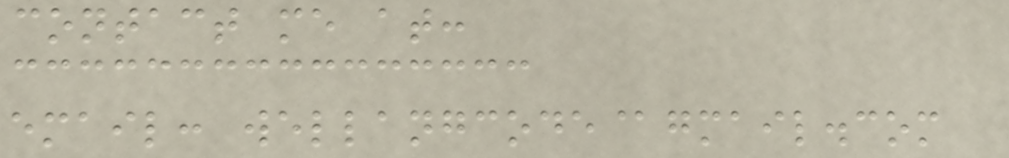contact me at:
email: wellangcode@gmail.com
